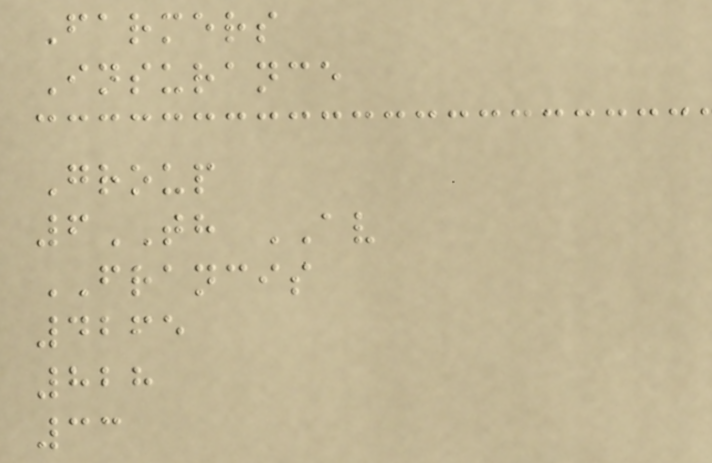Farmers
Insurance
Group
6TH AV
FRANCIS
4265
828
33
